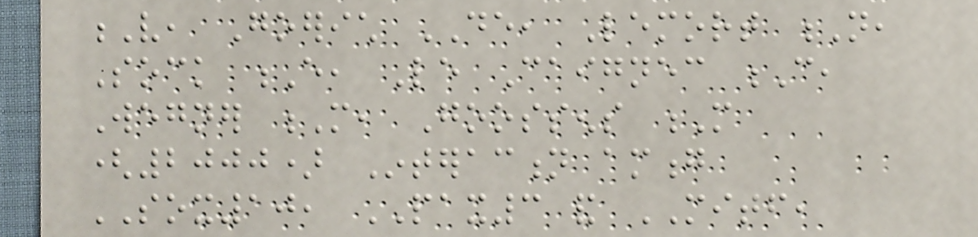V, Goerich DE, Lemort N,
Sock E, Le Caignec C,
Wegner M, Goossens M
(2000) Interaction among
SOX10, PAX3 and MITF,
